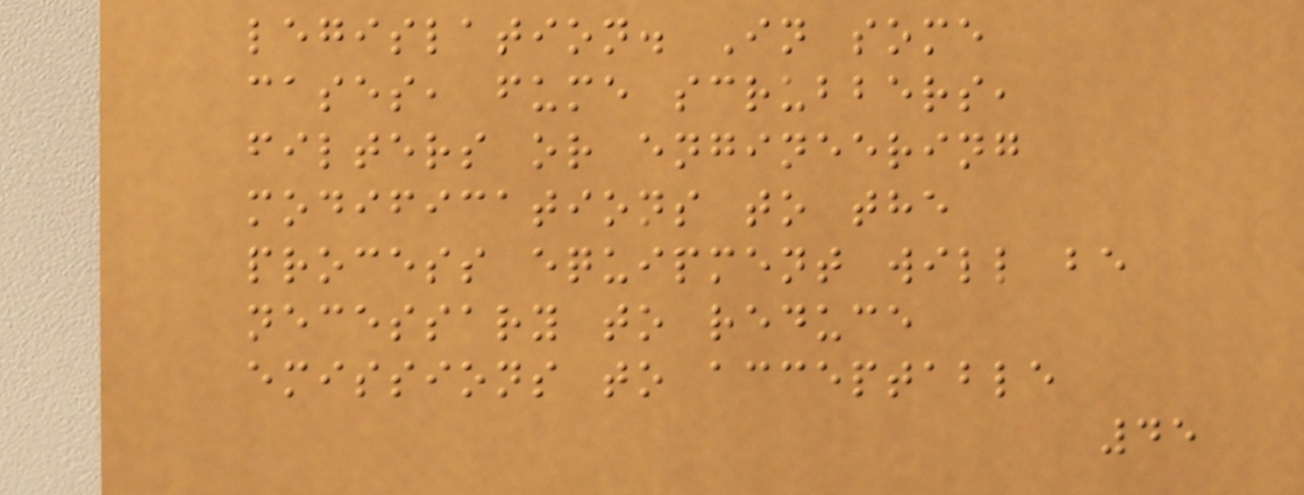legislation. In some
cases, fume scrubbers,
filters or engineering
modifications to the
process equipment will be
necessary to reduce
emissions to acceptable
45
